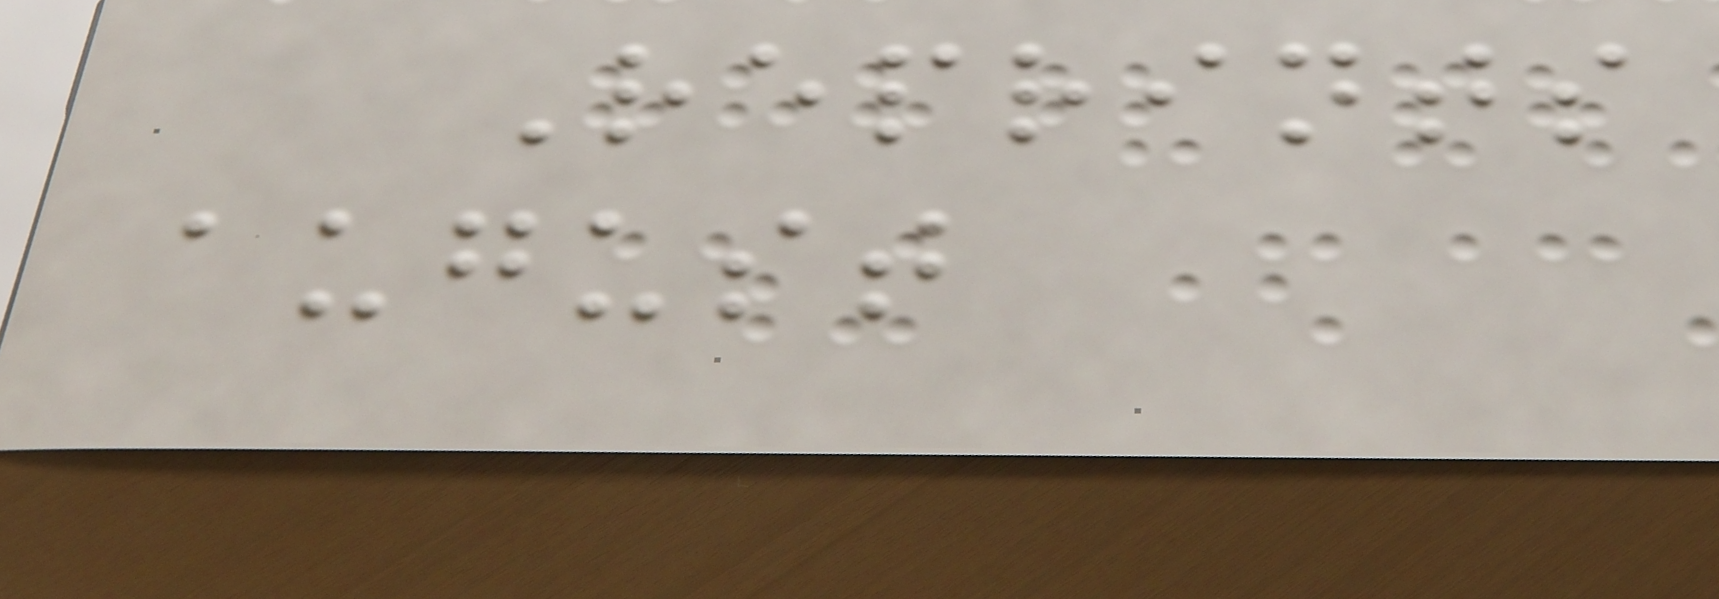Reprints
august
